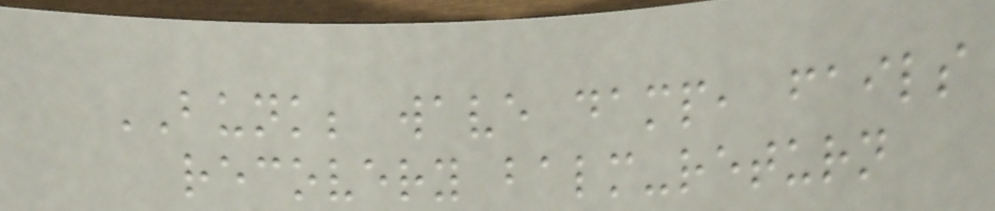BUNK; wave damp, fails
recovery balm-return
